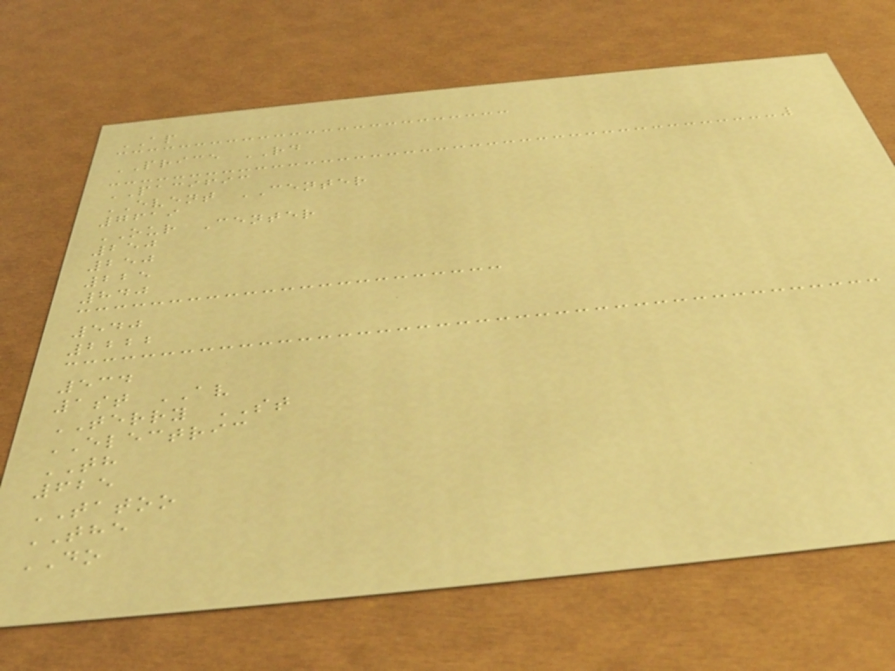AP
PRICE RD
PACIFIC
EVENT CENTER
7619
OUR Center
250
250
225
840
540
2222
534
1st AV
TERRY ST
ELECTRIC
TH
625
TATOO
THE
DO
